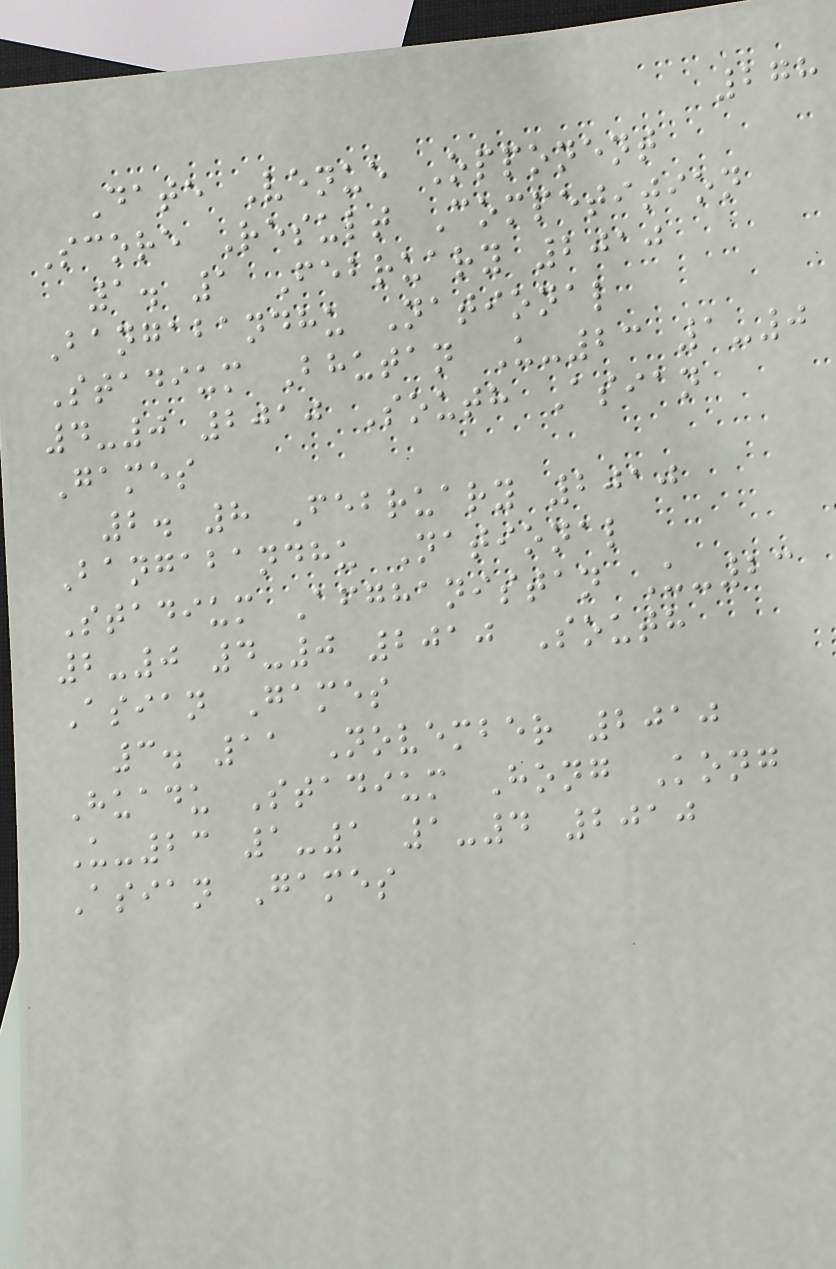278
Date Venue Opponent
Score Result Competition
1. 1 February 2010
Bangabandhu National
Stadium Bhutan U-23 1-0
4-0 2010 South Asian
Games
2. 8 February 2010
Bangabandhu National
Stadium Afghanistan U-23
2-0 4-0 2010 South
Asian Games
3. 11 November 2010
Huadu Stadium Hong Kong
U-23 1-1 1-4 2010
Asian Games
